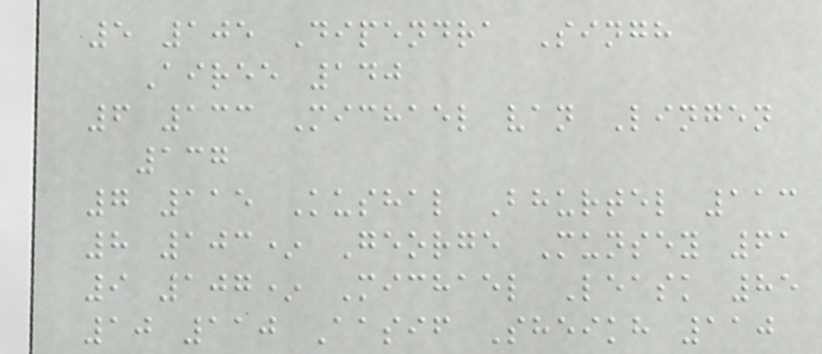5 105 Dipendra Singh
Airee 140
6 133 Michael van Lingen
137
7 115 Kushal Bhurtel 113
8 103* George Munsey 61
9 107* Michael Leask 85
10 110 Aasif Sheikh 110
